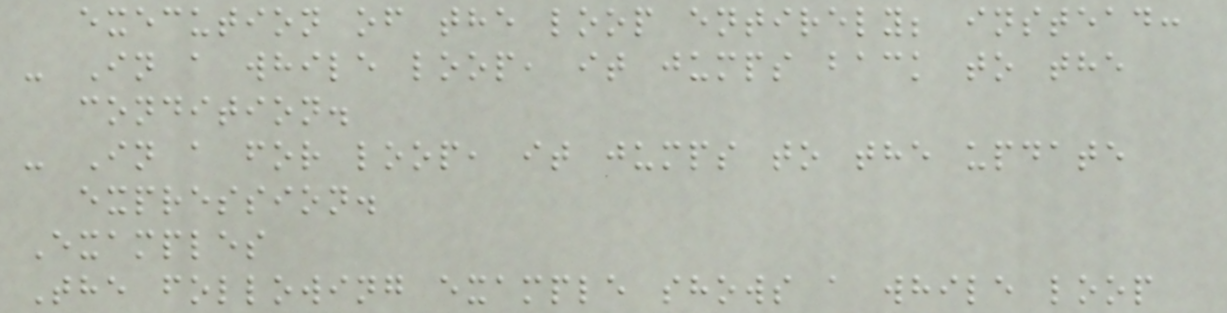execution of the loop entirely; instead:
- In a while loop, it jumps back to the
condition.
- In a for loop, it jumps to the update
expression.
Examples
The following example shows a while loop
